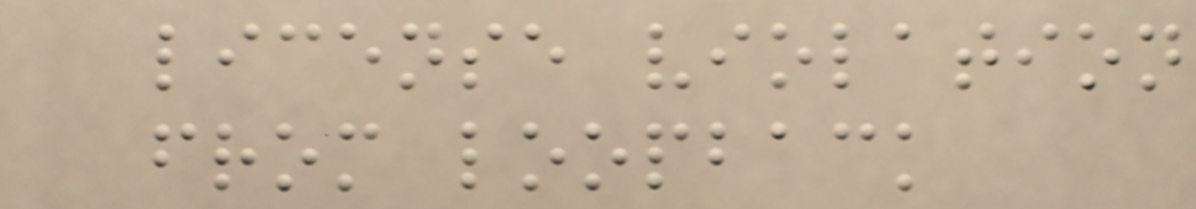license violation
from loopback
